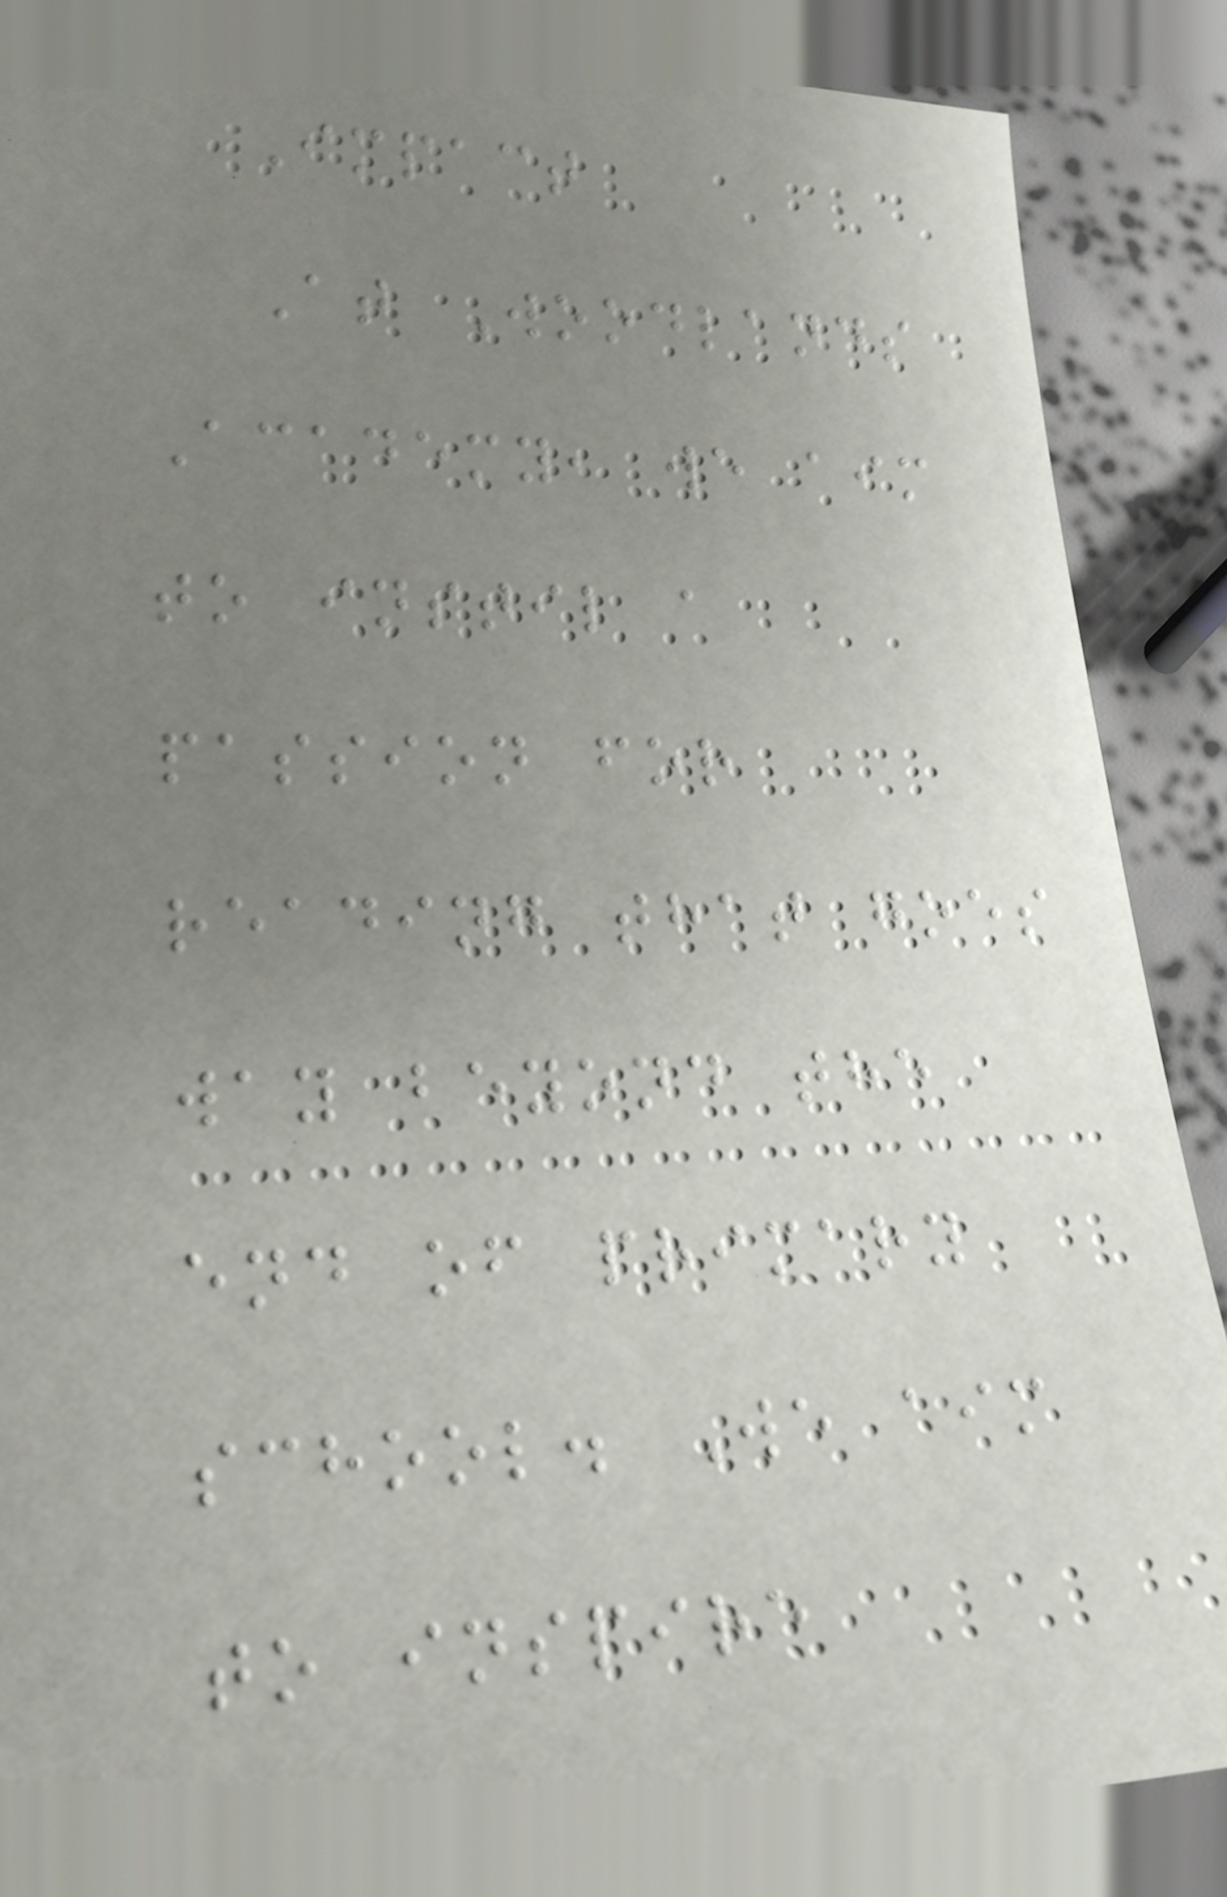Impact
At Woodlands
Academy, we aim
to instil a
passion for
reading that goes
way beyond the
end of primary
school. We aim
to inspire
